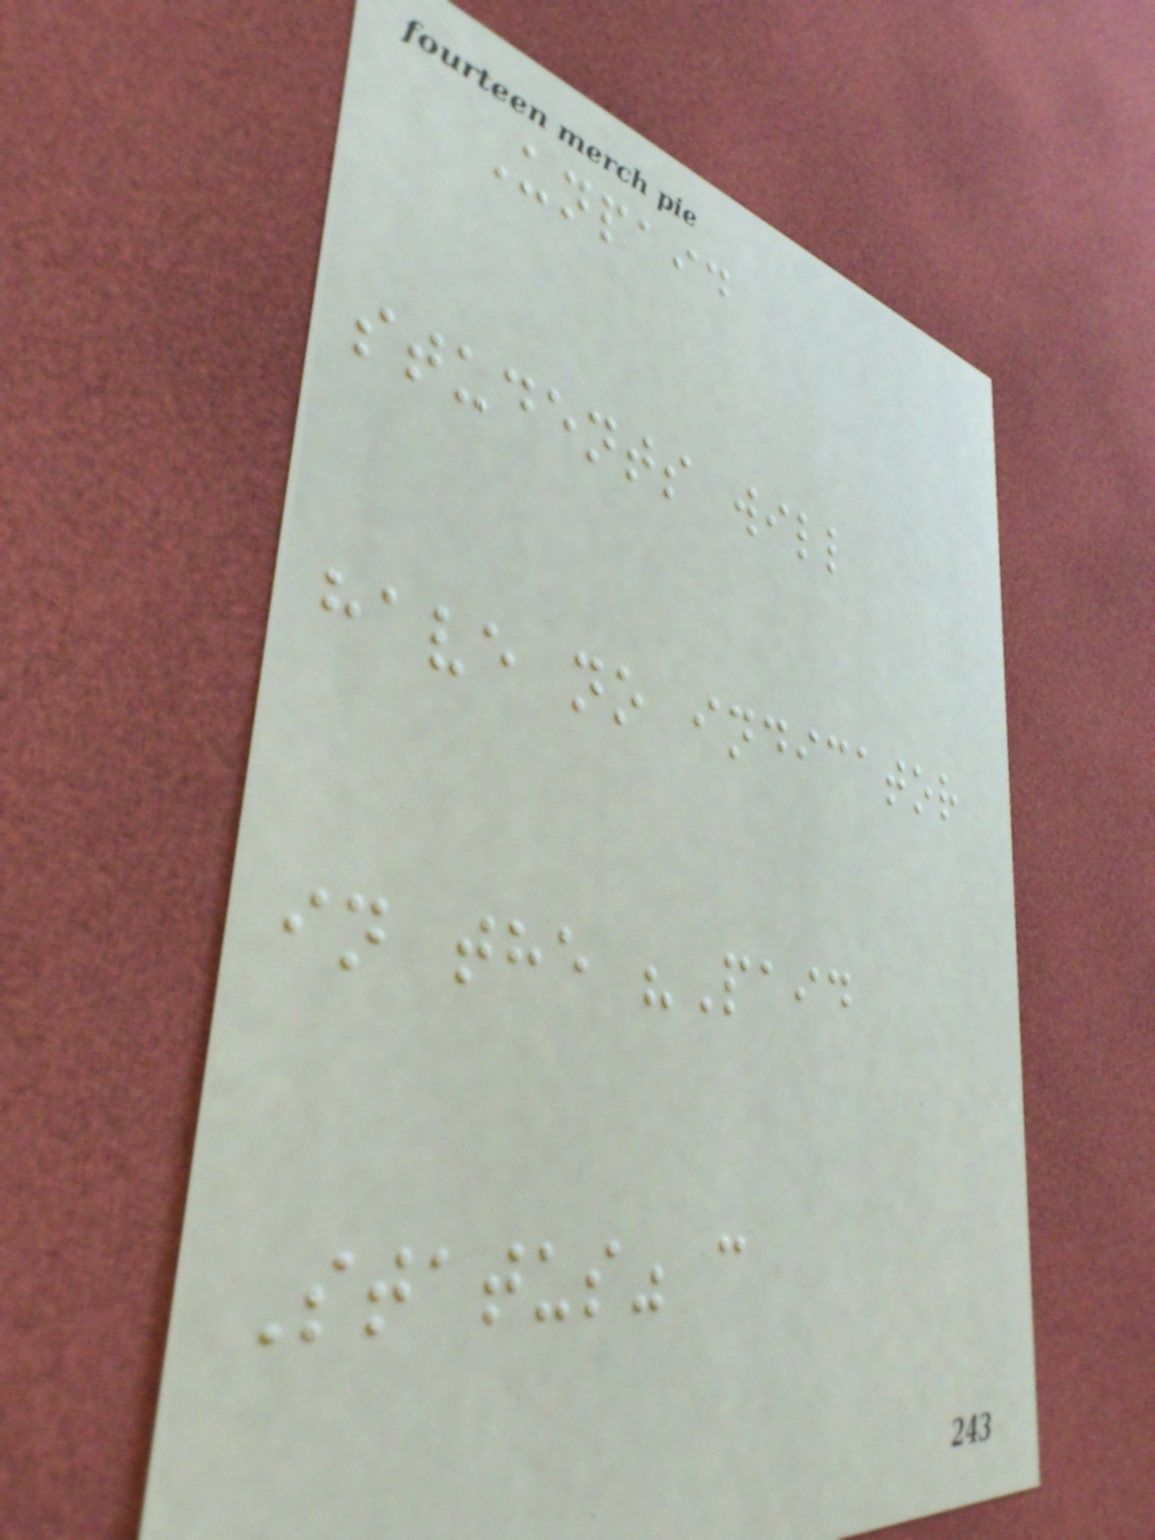Unpaid
students will
have no indicator
in the "Paid
Status" c
